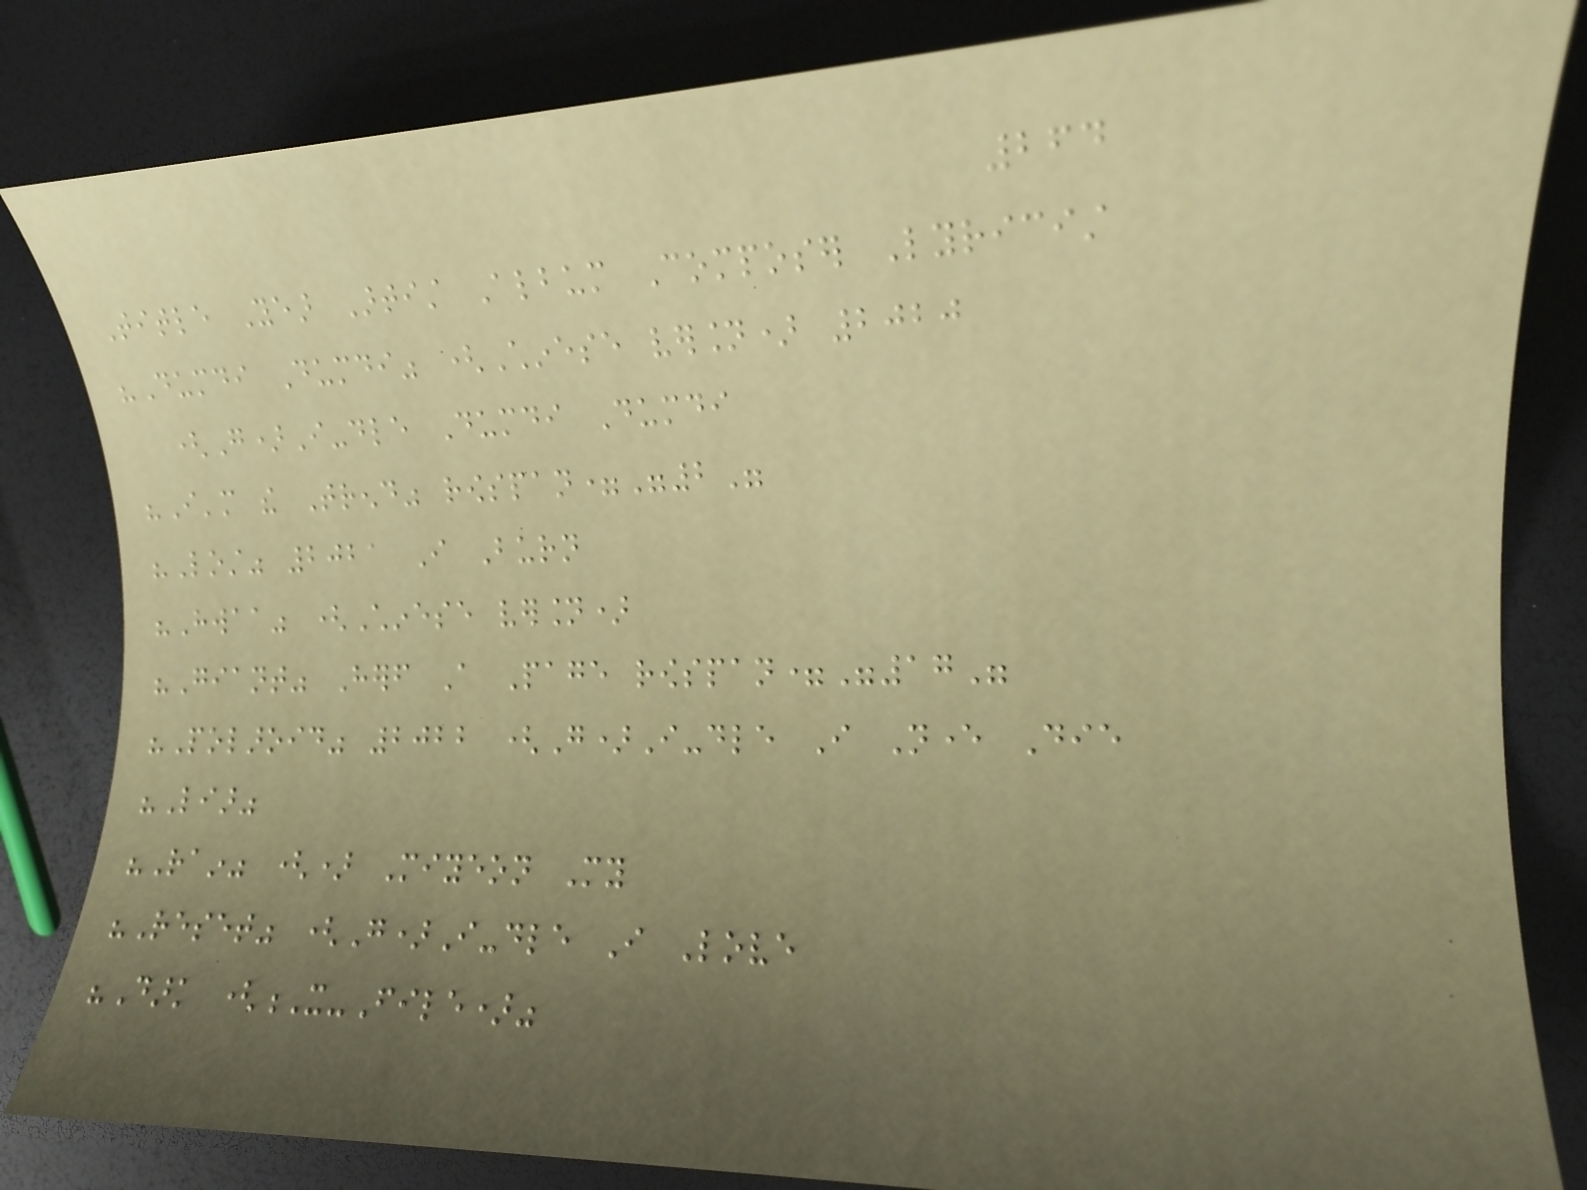264
Title Year Artist Album Composer Lyricist
"Dumdi Dumdi" (Chinese version) 2020
(G)I-dle Dumdi Dumdi
"I'm the Trend" rowspan="2"
"Lost" 2021 I Burn
"Hwaa" (Chinese version)
"Giant" Herself A Page rowspan="17"
"Polaroid" 2022 (G)I-dle I Never Die
"Liar"
"Rain" () Miyeon My
"Reset" (G)I-dle I Love
"Dark (X-File)"
